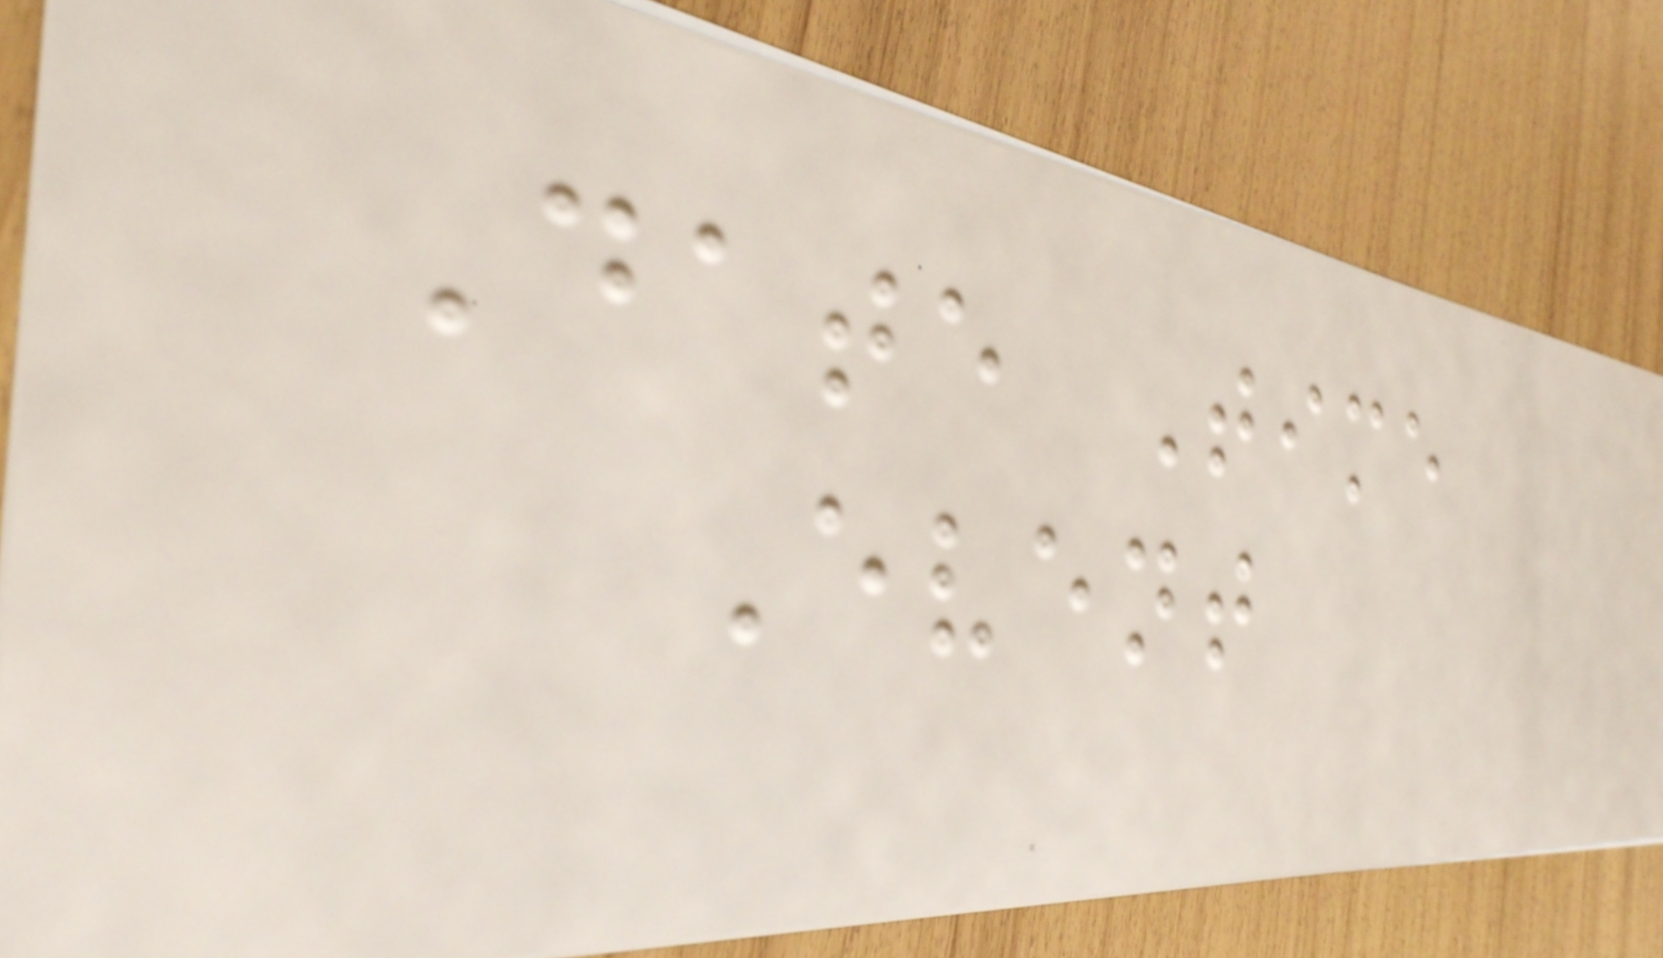Date Time
Event
